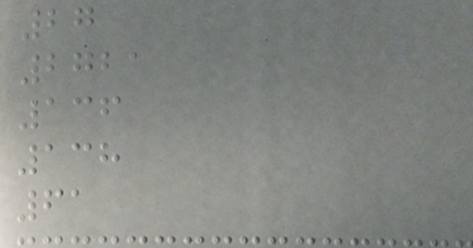27
2721
136
138
61
